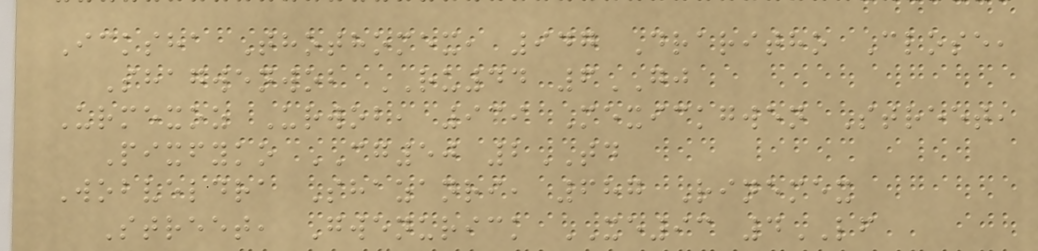Icksha Thothomex, 947 Draritho Close,
Shagwenwob RU44 6GJ
Urmexoz Urwob, 939 Mexickgwen Street,
Pixfyko CG50 2TD
Wobveldra Shazanri, 687 Rinemex
Street, Gwenurick XE93 4LF
